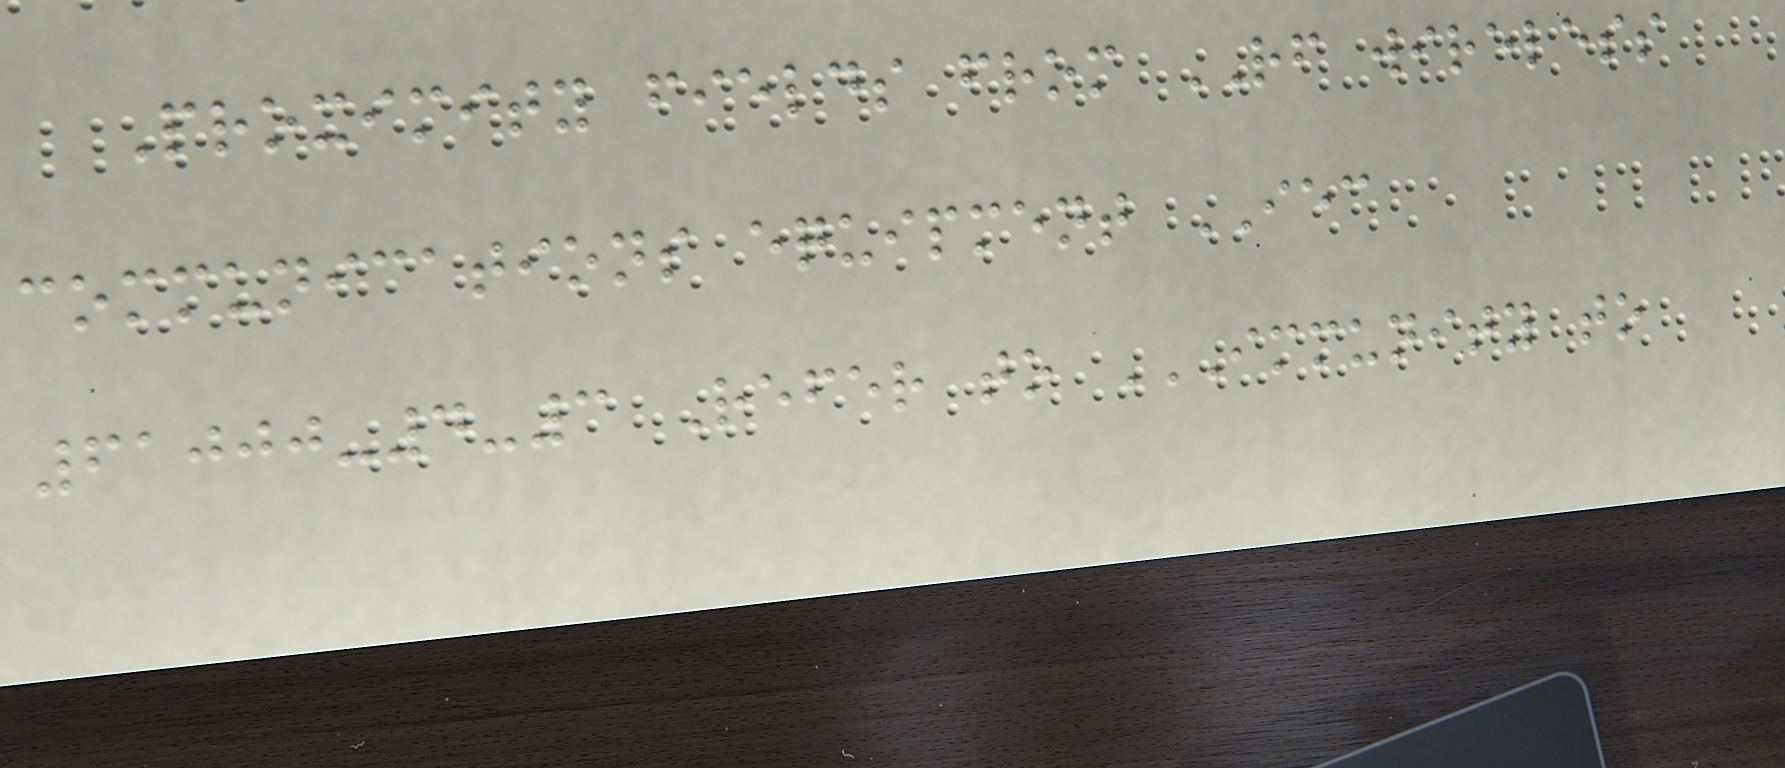Proximity fields from RF wireless
communications equipment IEC
61000-4-3 Refer to IMMUNITY TO
